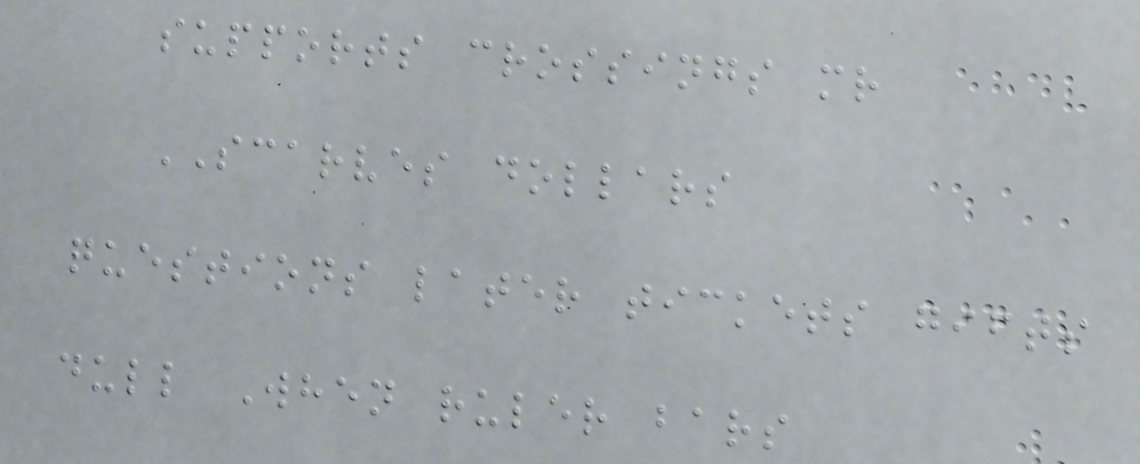supports crossings mr
SCARVES dollars
questions later tickets gifts
dull When ruler bars
